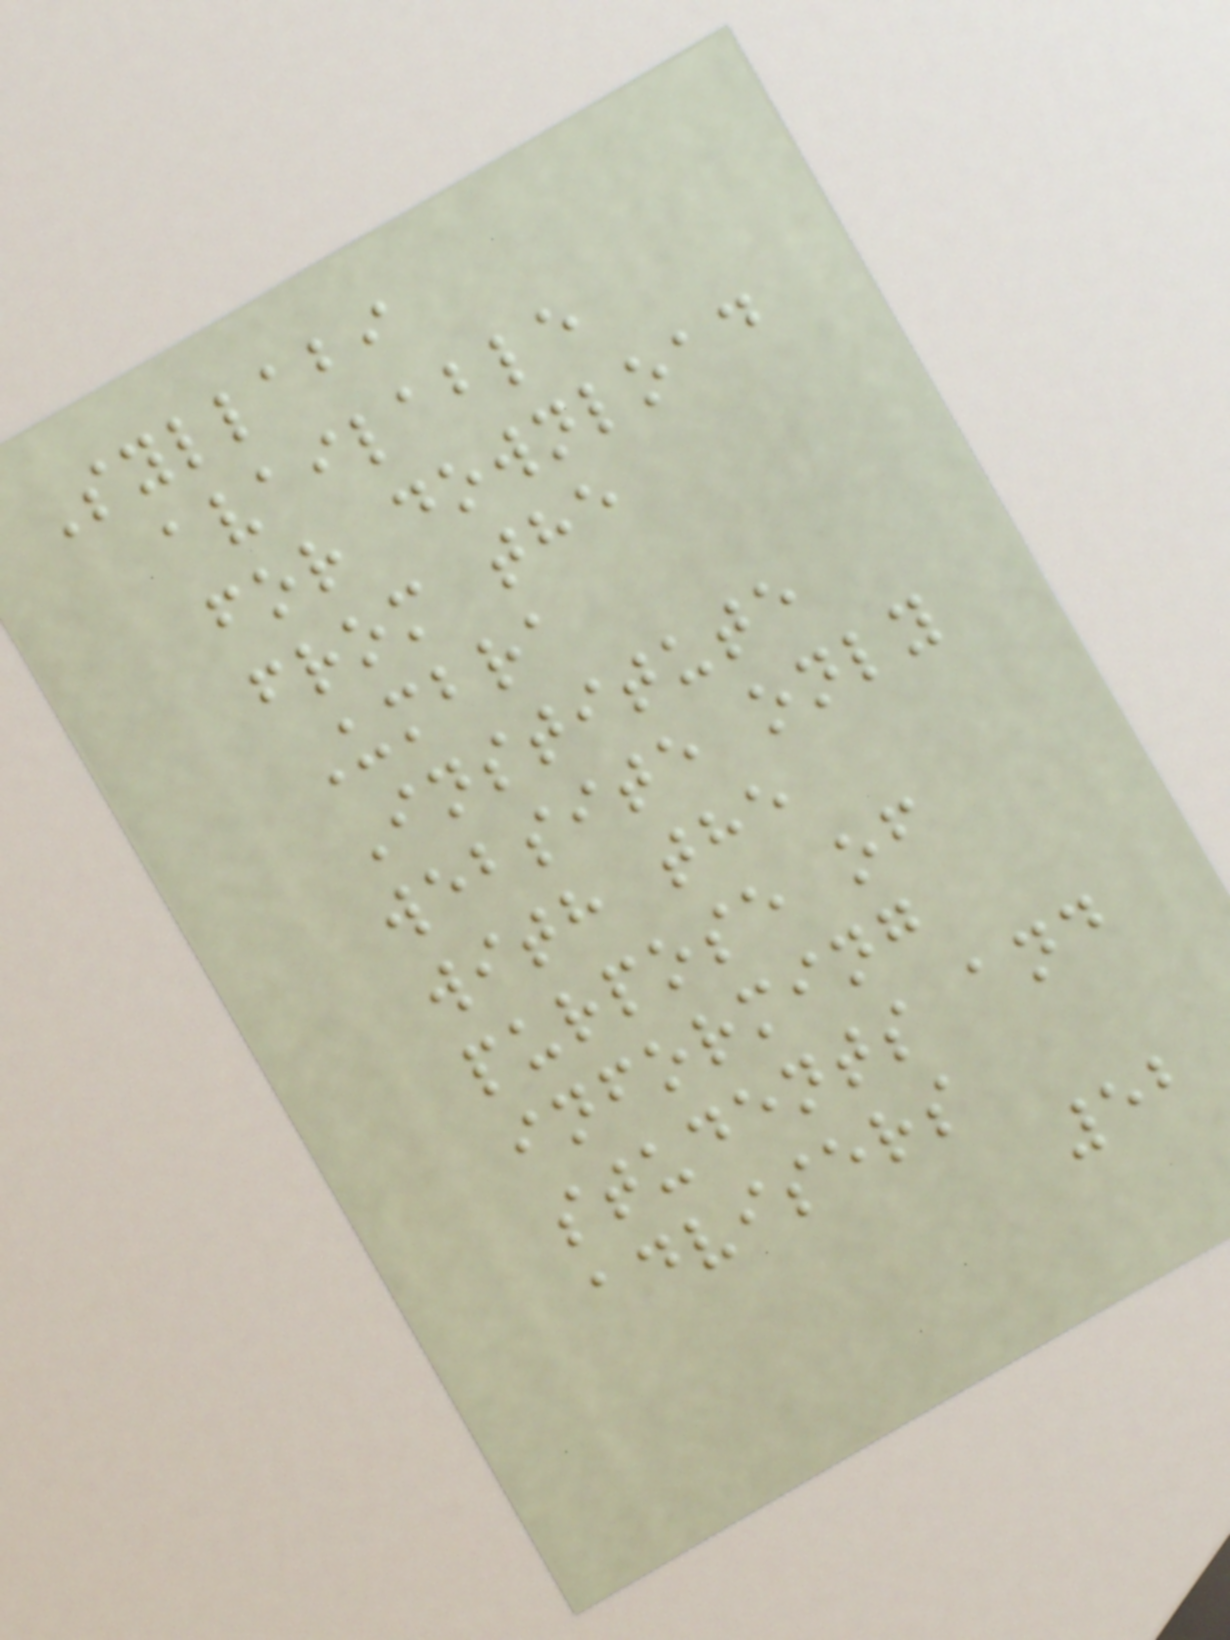Syllabi
available
for download
from the
Umbra
Institute
website only
with the
purpose of
informing
students and
advisers
52
